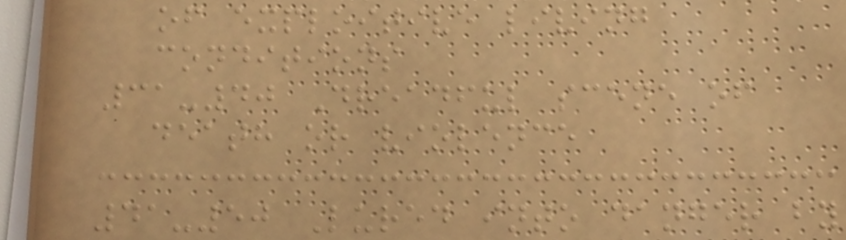of exploitive living
conditions
31-40 Dreadful scene of
death or violence
41-50 Lured into danger by
